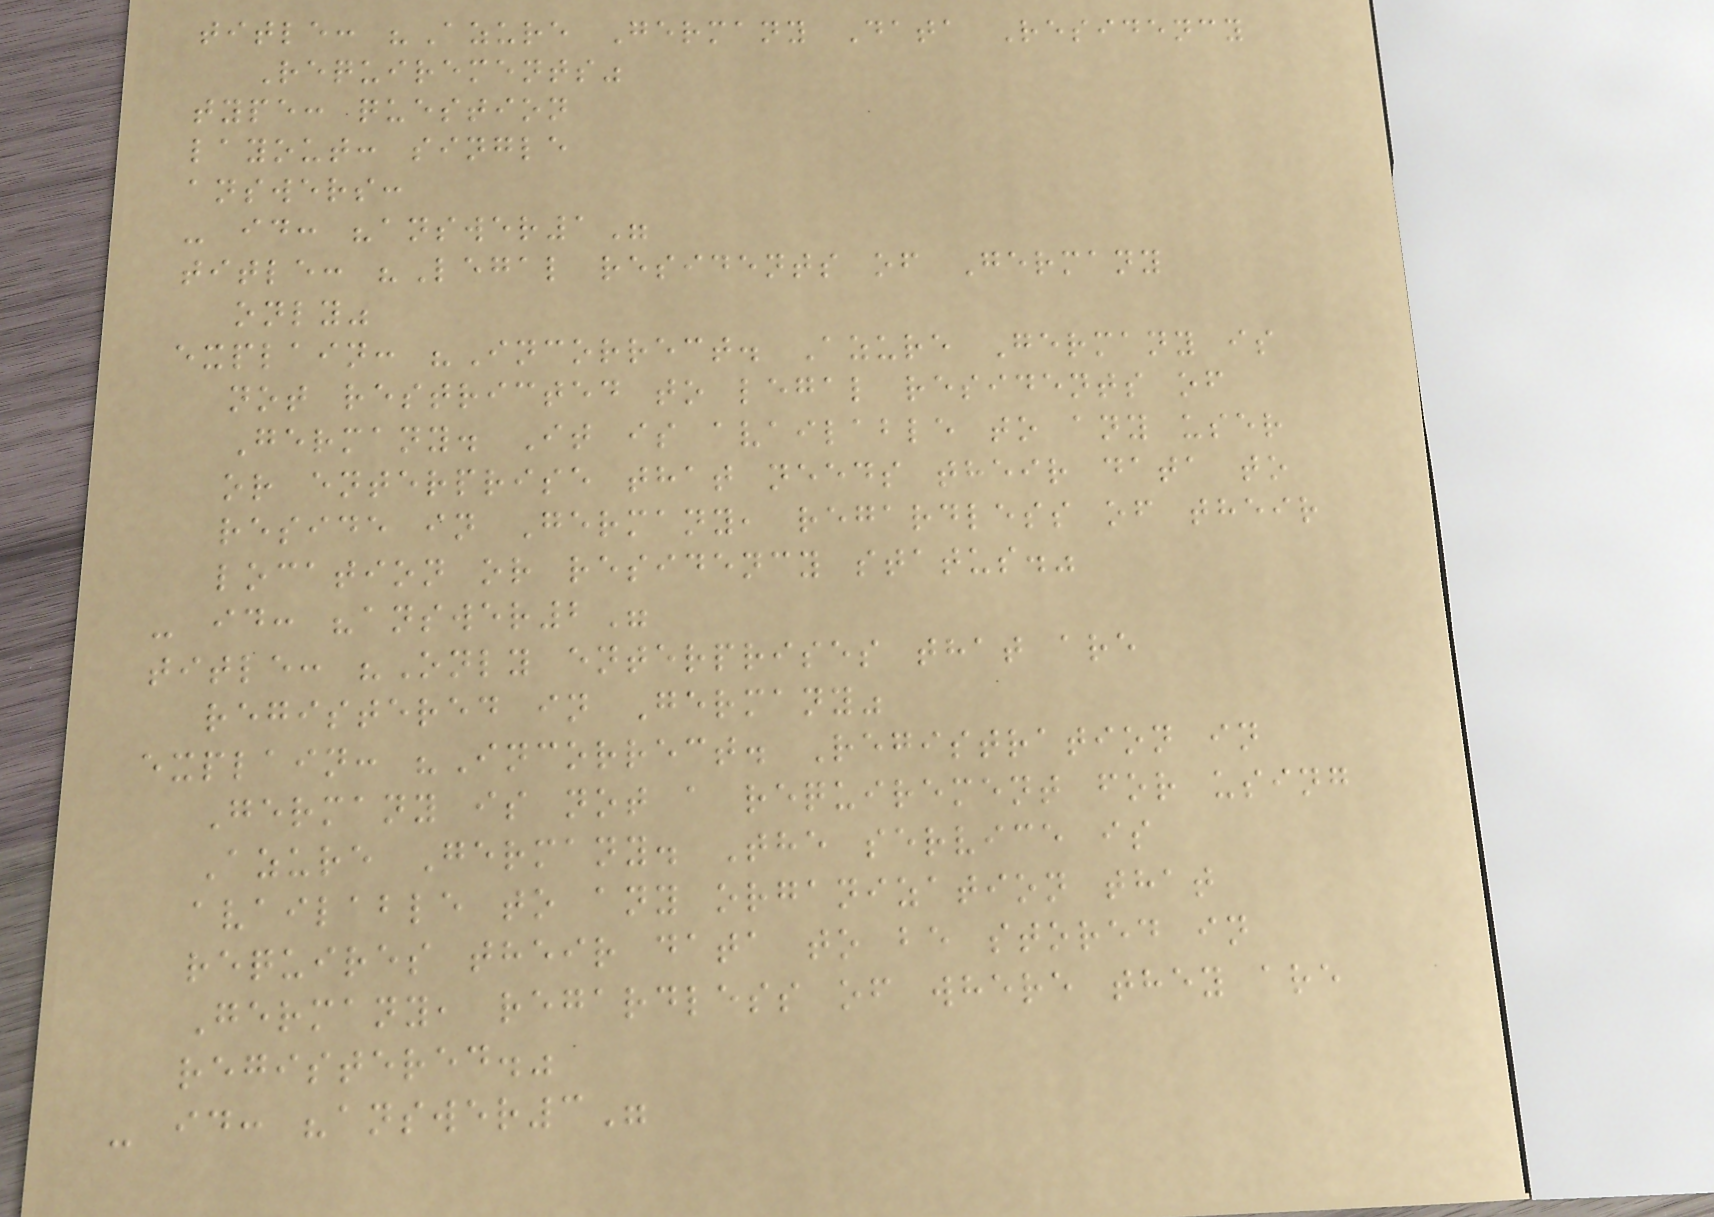title: "Azure Germany Data Residency
Requirements"
type: question
layout: single
answers:
- id: "answer1"
title: "Legal residents of Germany
only"
explain: "Incorrect. Azure Germany is
not restricted to legal residents of
Germany. It is available to any user
or enterprise that needs their data to
reside in Germany, regardless of their
location or residency status."
- id: "answer2"
title: "Only enterprises that are
registered in Germany"
explain: "Incorrect. Registration in
Germany is not a requirement for using
Azure Germany. The service is
available to any organization that
requires their data to be stored in
Germany, regardless of where they are
registered."
- id: "answer3"
